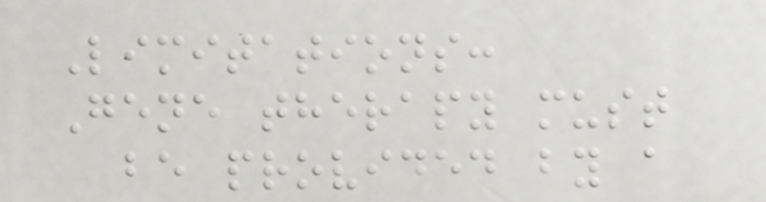Limitations:
Gene therapy must
be provided by a
